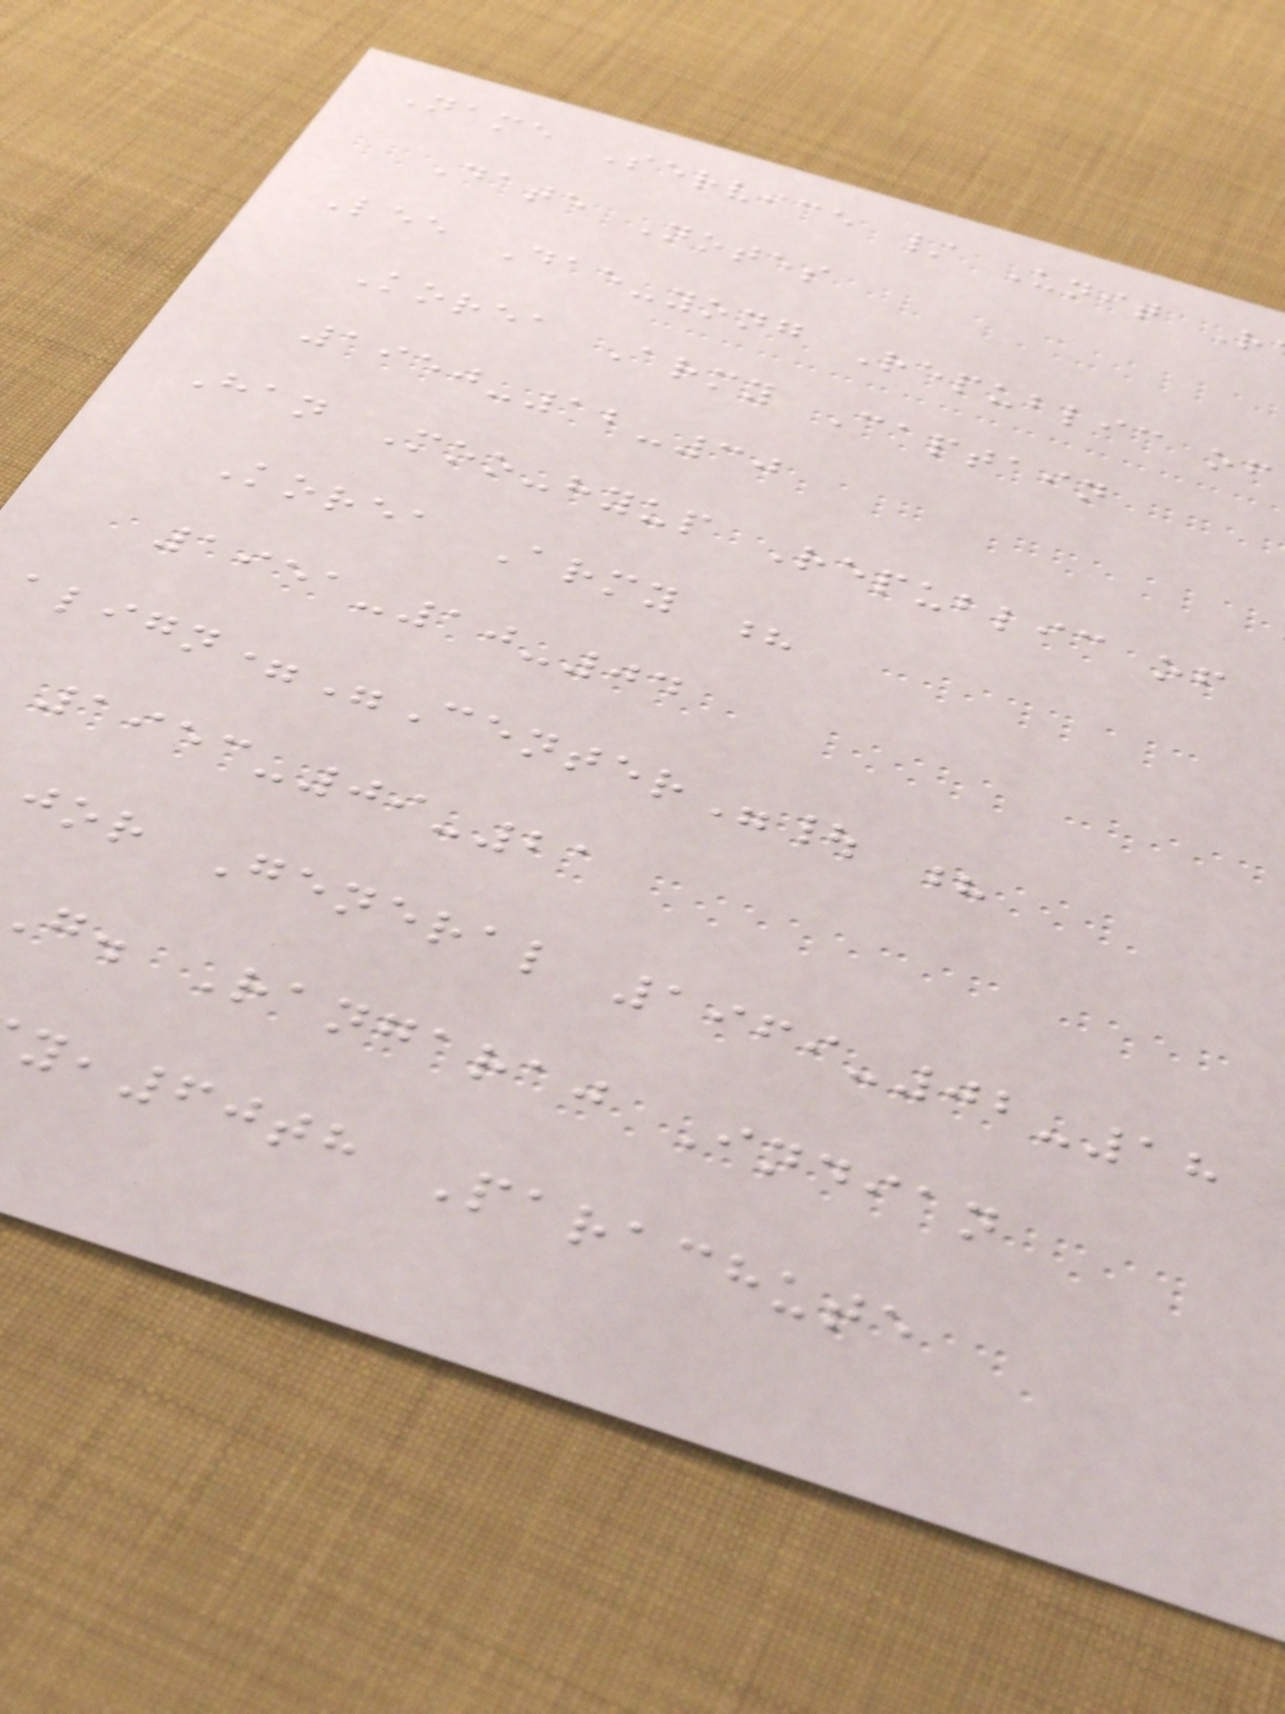Name Service / Unit R
Date Notes
Lee Dae-yong Republic of
Korea Army Captain
1950-12-30
Han Moo-hyup Republic of
Korea Army ?
1951-10-04
align="Center"| ?
1953-09-21
jor General 1969-02-18
g. Rangaraj Indian
y,60th Parachute
